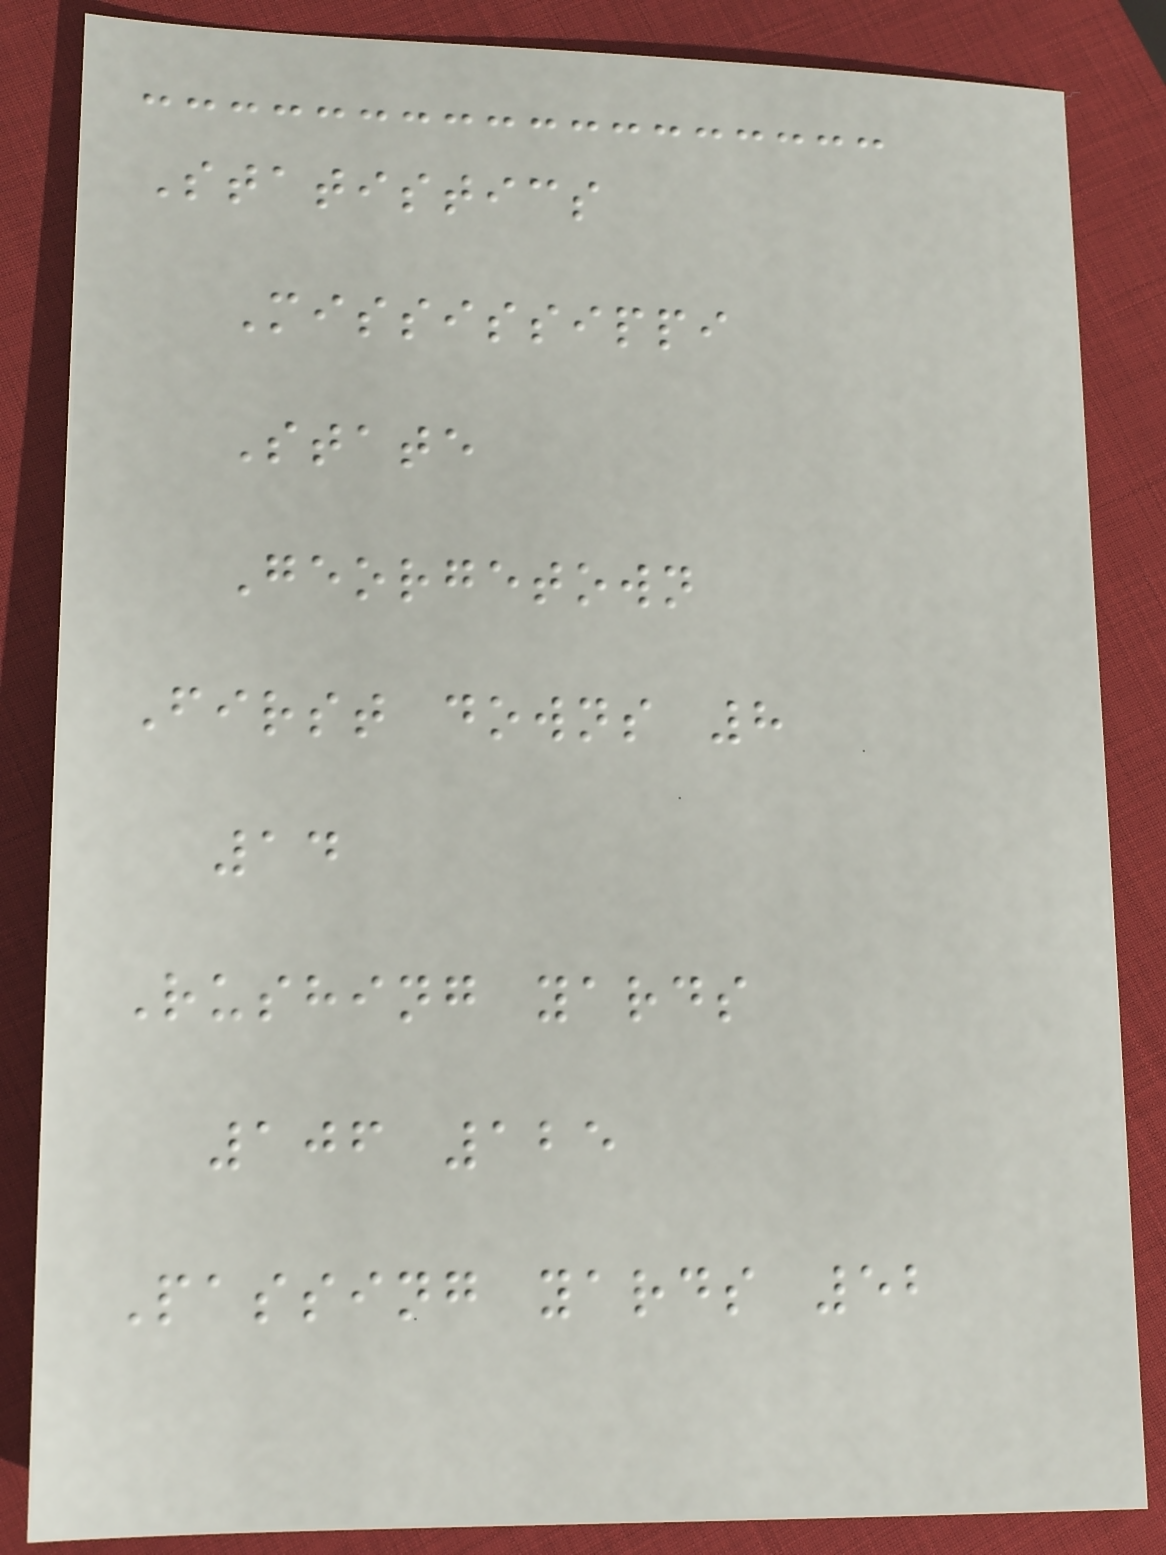Statistics
Mississippi
State
Georgetown
First downs 8
14
Rushing yards
106 125
Passing yards 52
